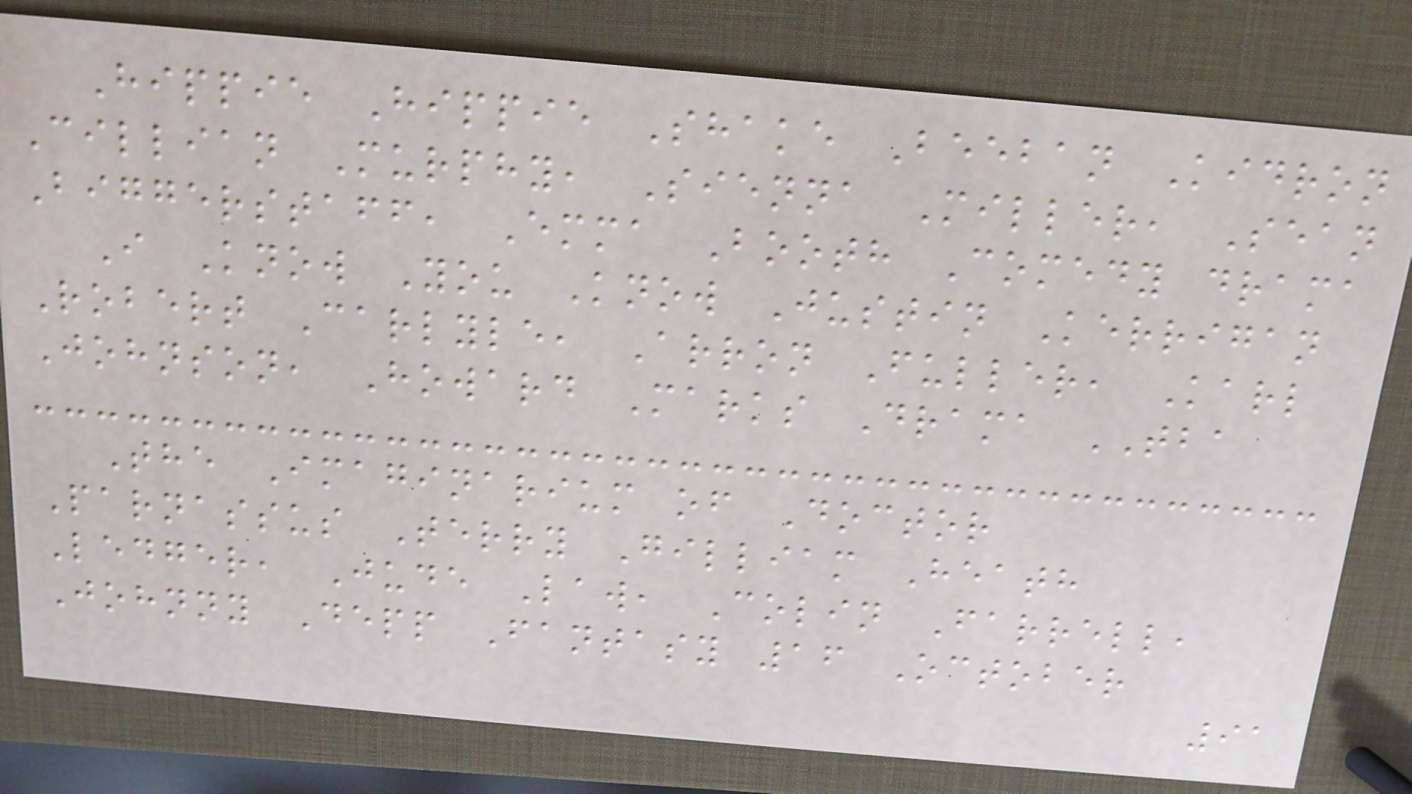Hippie Hippie Shake Beeban Kidron
Cillian Murphy, Sienna Miller, Sean
Biggerstaff, Emma Booth Comedy drama
I Know You Know Justin Kerrigan
Robert Carlyle, Arron Fuller, Karl
Johnson, Howard Marks Drama TBA
The Imaginarium of Doctor
Parnassus Terry Gilliam Heath
Ledger, Jude Law, Colin Farrell,
Johnny Depp Fantasy 16 October
91
